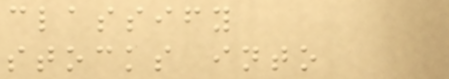classify
stocks into
